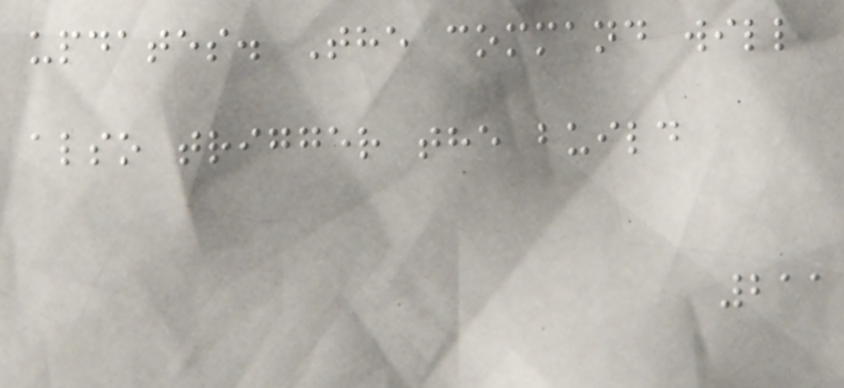updates. The command will
also trigger the build
211
